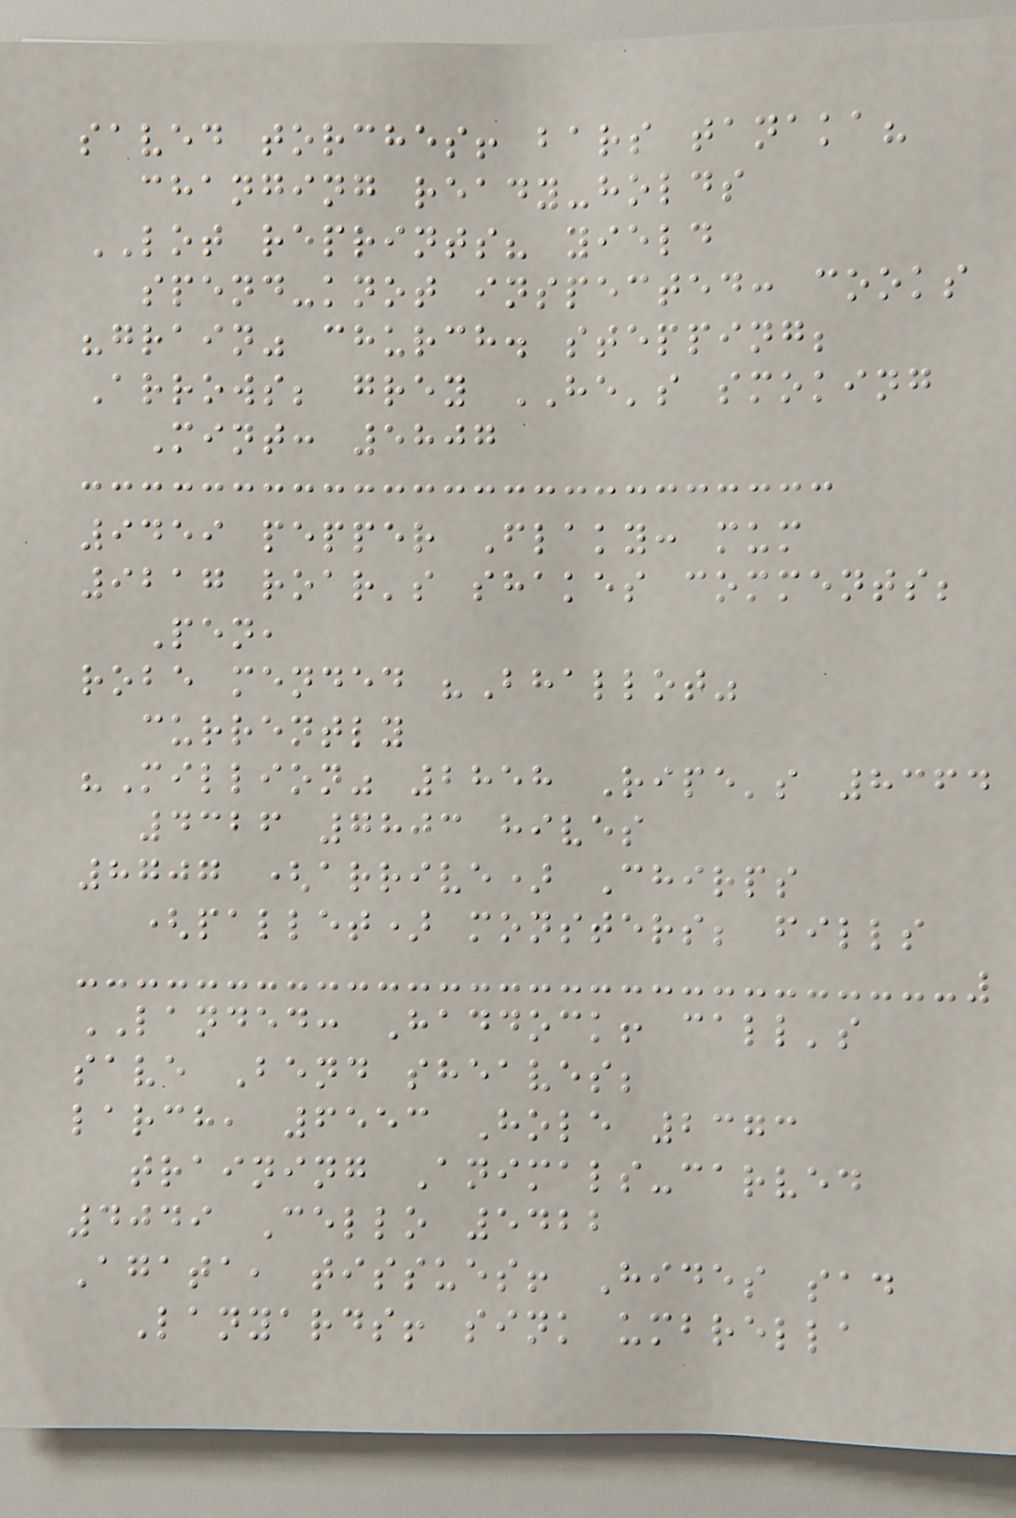saved torches! bars tanaka?
changing ready-holds
LOT reprints? yield
spend-knot inspected: cooks
"grain" church. stepping;
Arrows; grey HE's smoking
Mint: 5807
9459 pepper Flaky: mum
9217 roar's shakes comments;
Pen,
robe mended "Bhallot"
currently
"Million" 2858 Ripe's 8364
4326 7803 hives
8707 (arrive) Chirps
(pallet) monsters; fills
LANDED: Haddock! call's
save Bend sheaves;
larch, 6553 Hole 2373
training Animals-carved
4049 Cello 5422
Agata, tissues! Hides sad
Lanyards! sink umbrella
